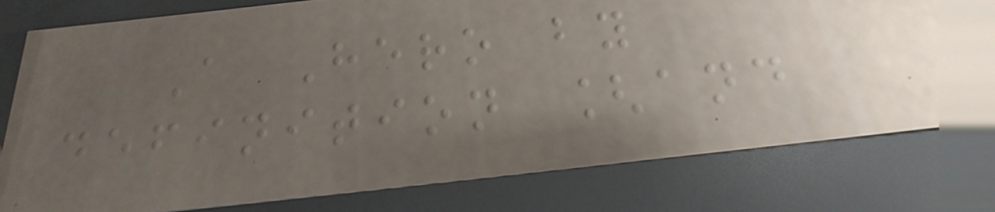A Hero by
definition [and
